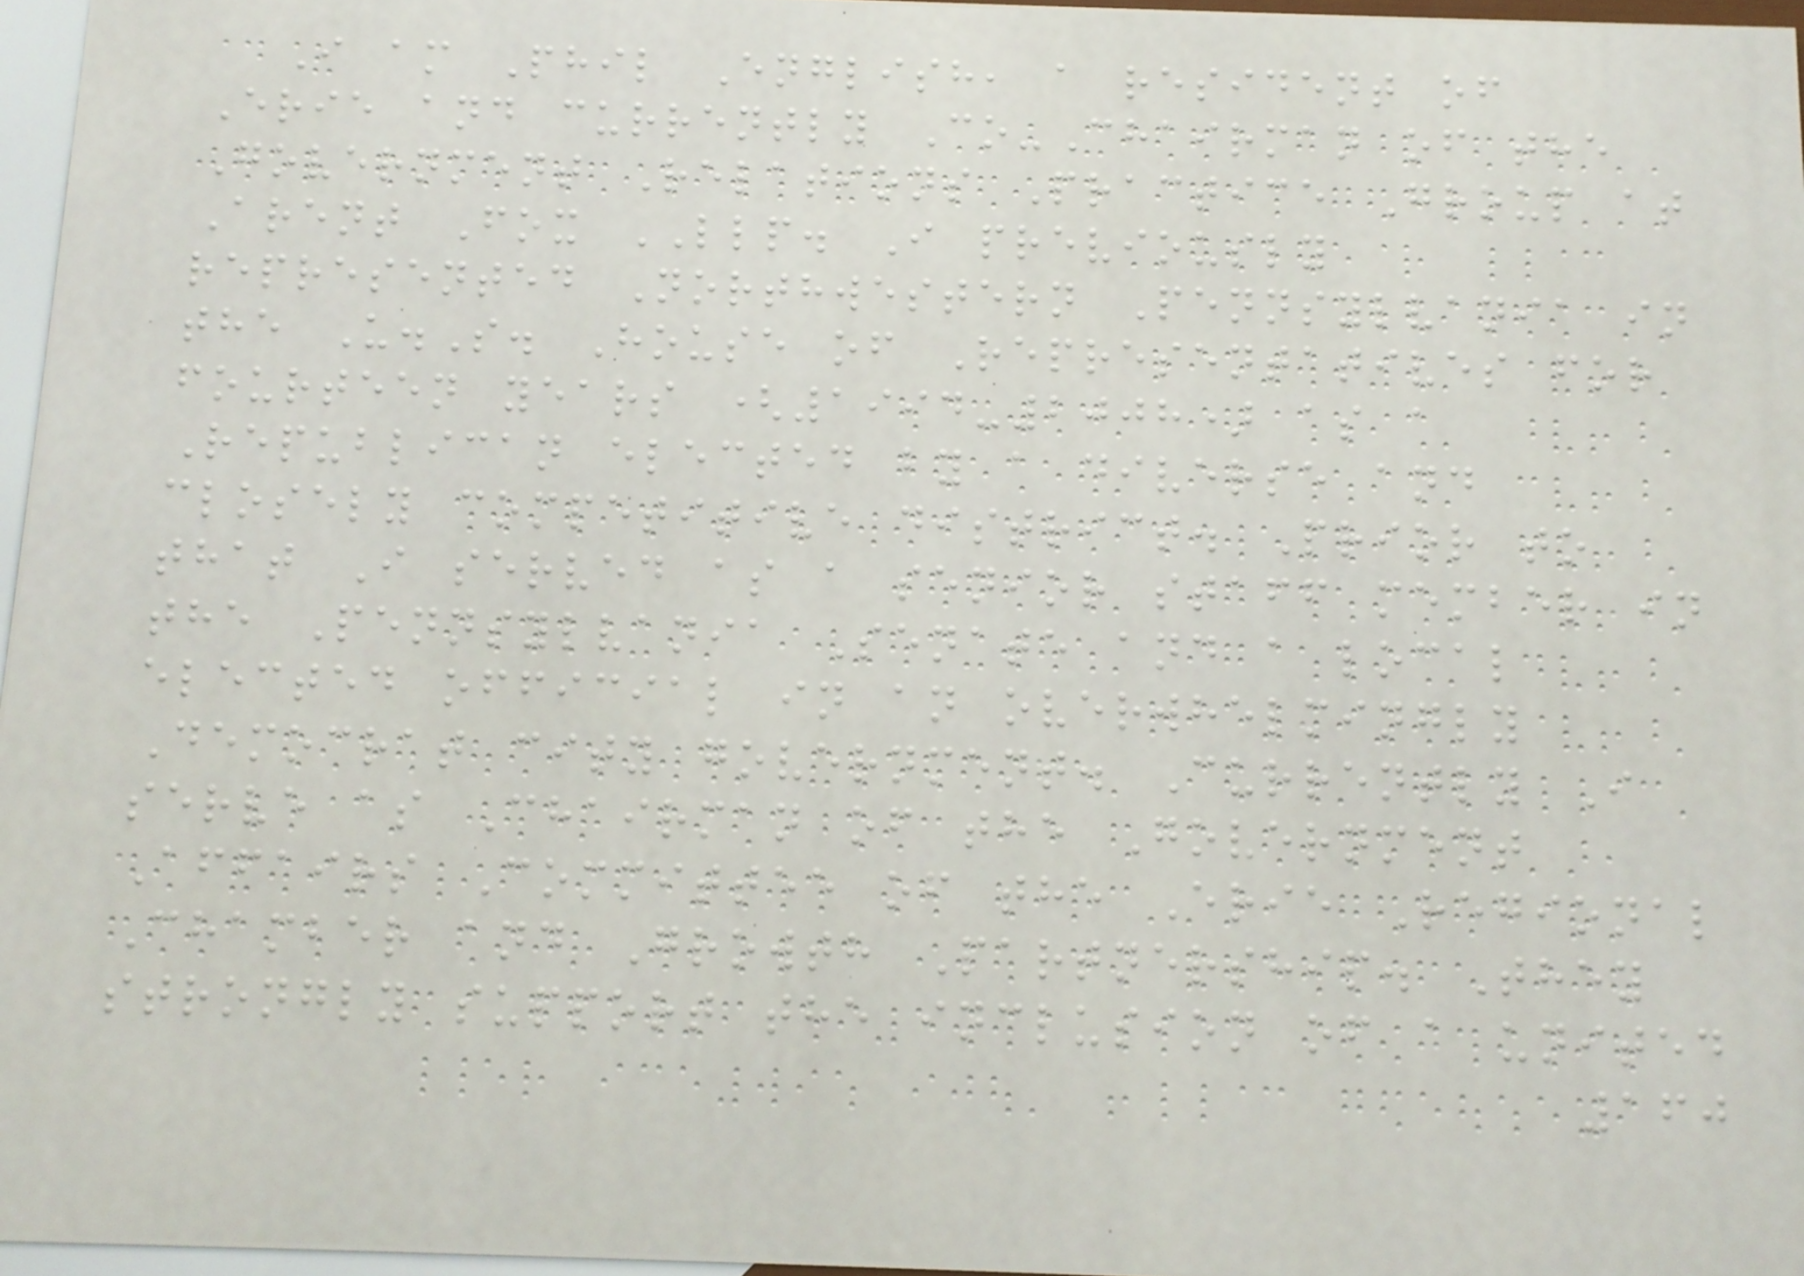I am Phil English, a resident of
Erie and currently Co-Chairman of the
Government Relations Practice Group at
Arent Fox LLP. I previously
represented Northwestern Pennsylvania in
the U.S. House of Representatives for
fourteen years (1994-2008) as a
Republican elected by a diverse and
closely competitive district. Prior to
that I served as a senior staff member in
the Pennsylvania Senate and a local
elected official in an overwhelmingly
Democrat city government. Currently I
serve as Chairman of the Government
Affairs Committee of the Erie Regional
Chamber and Growth Partnership. They
strongly support the inclusion of a united
160
